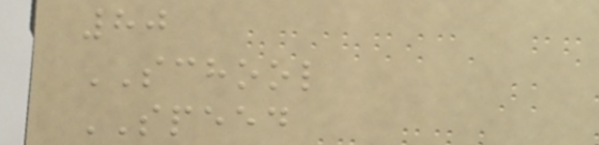80
SCHOOL
SPEED
